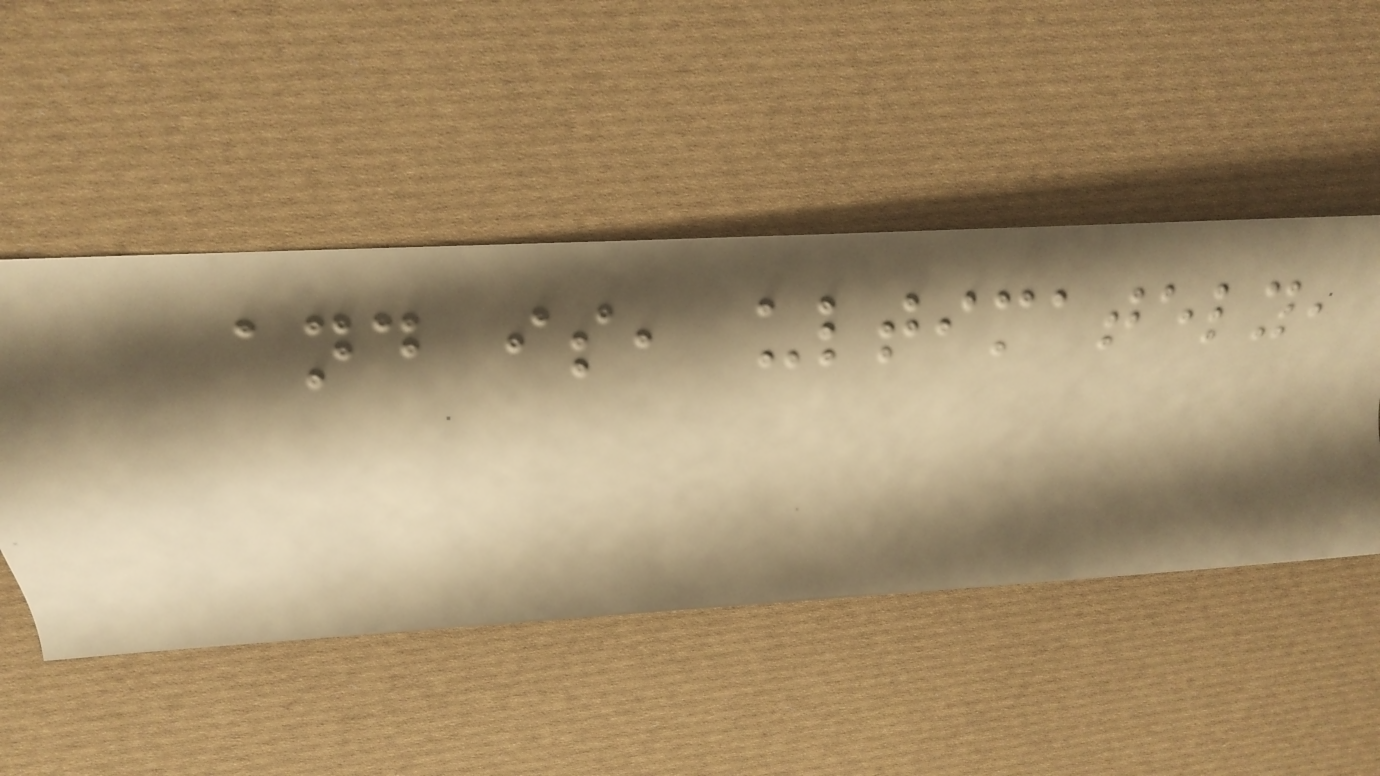and is, ultimately,
